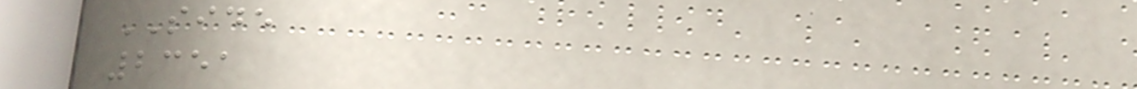SIDE
2351
